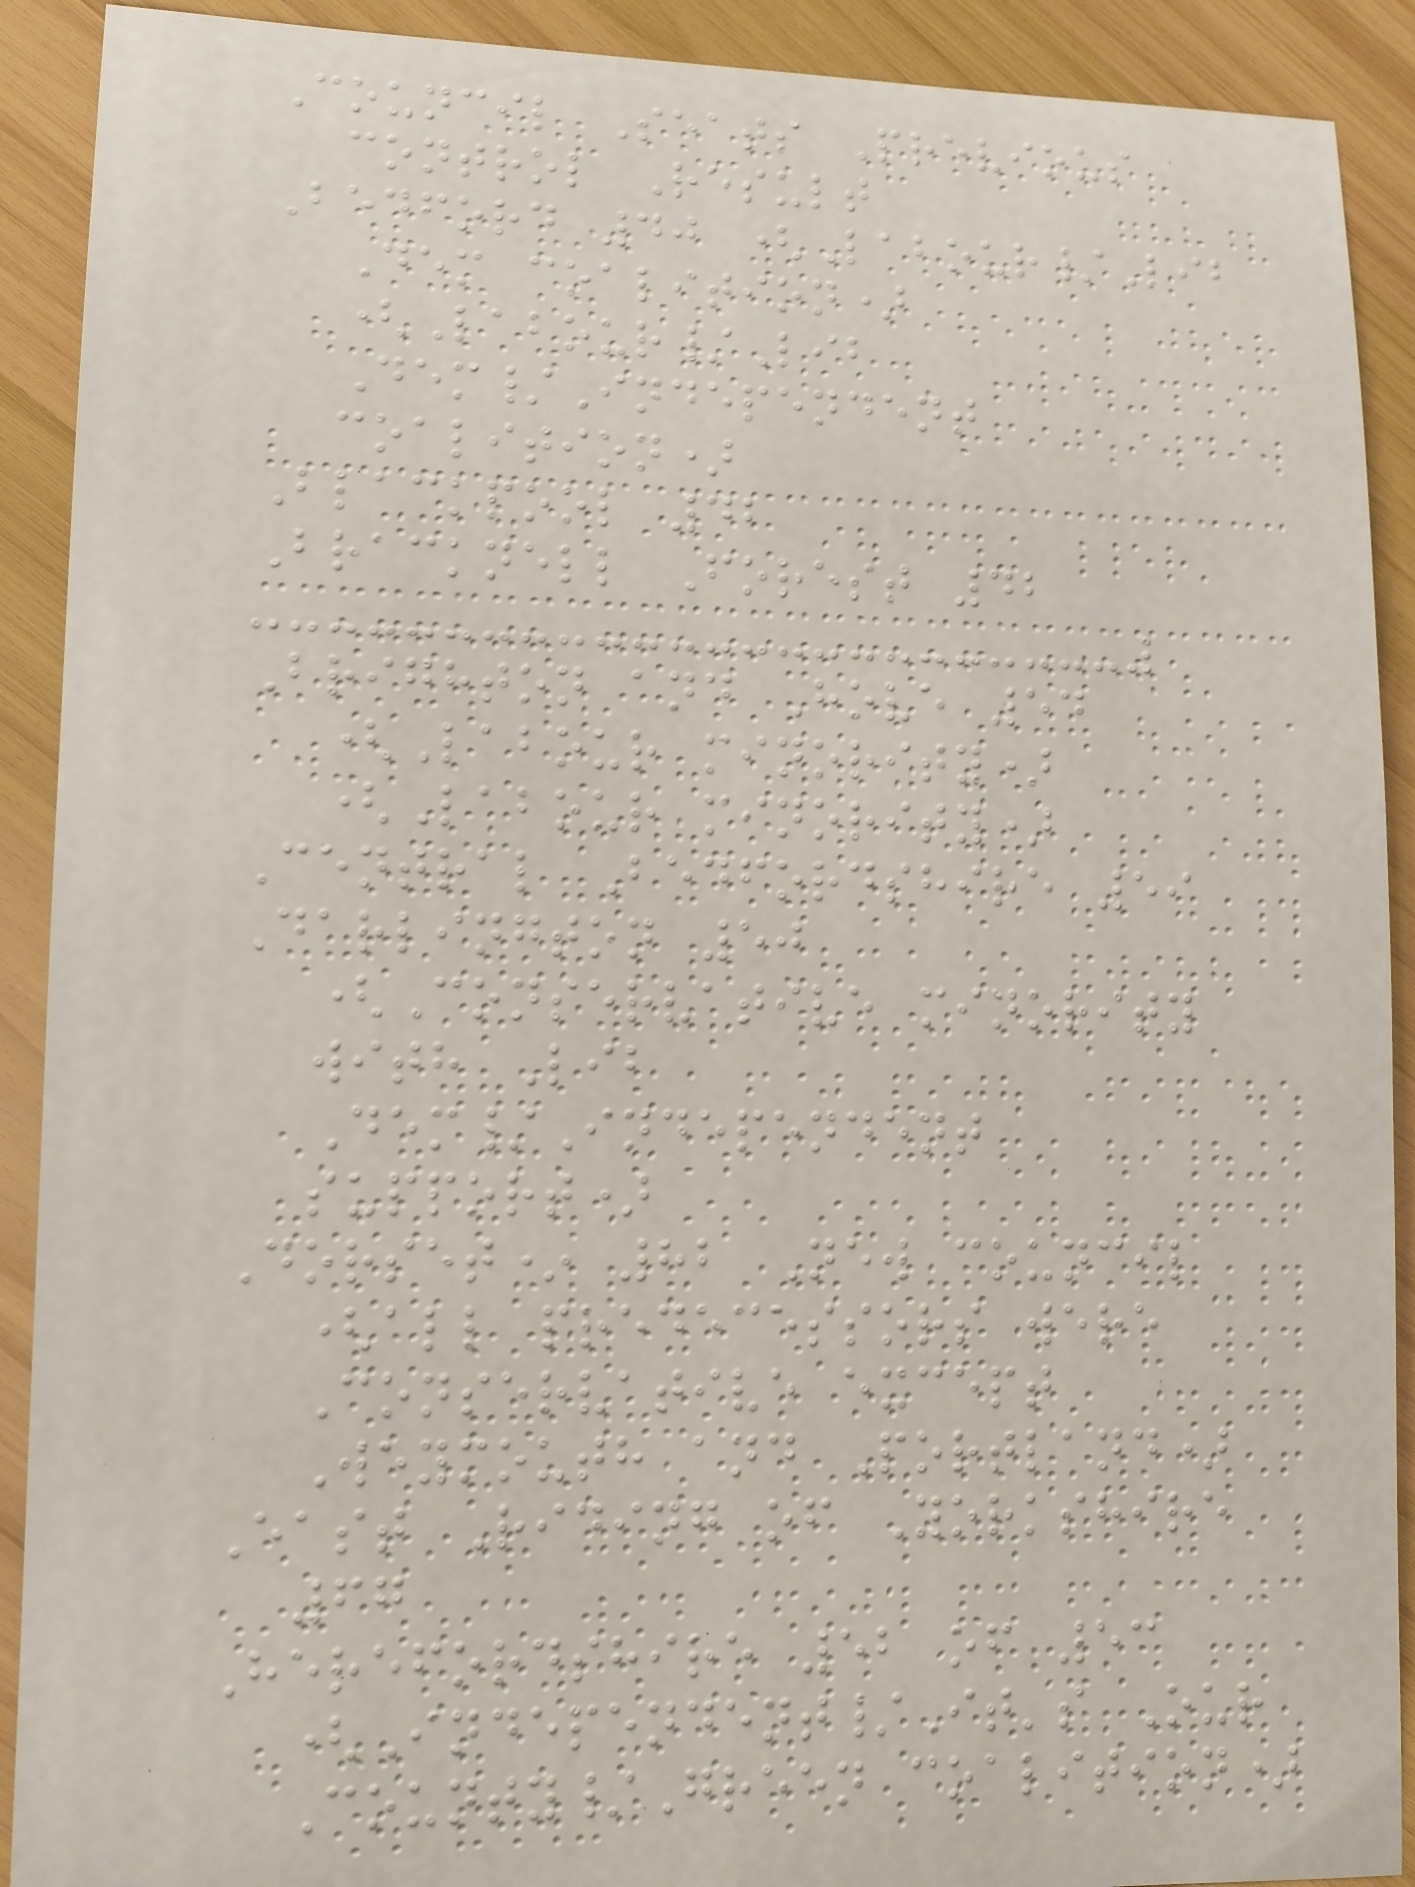Council Seats Previous
control Result
Bedford 40 (Labour/Lib
Dem coalition)
(Labour/Lib
Dem/Independent
coalition)
Blackpool 42
Bracknell Forest 42
Brighton and Hove 54
(Labour minority)
(Labour minority)
Central Bedfordshire 59
Darlington 50
(Conservative minority
with Lib
Dem/Independent
support)
Dorset* 82 New council
(all predecessors were
Conservative except
Weymouth and Portland)
East Riding of Yorkshire
67
Herefordshire 52 of 53
(Independent/It's Our
County/Green coalition)
